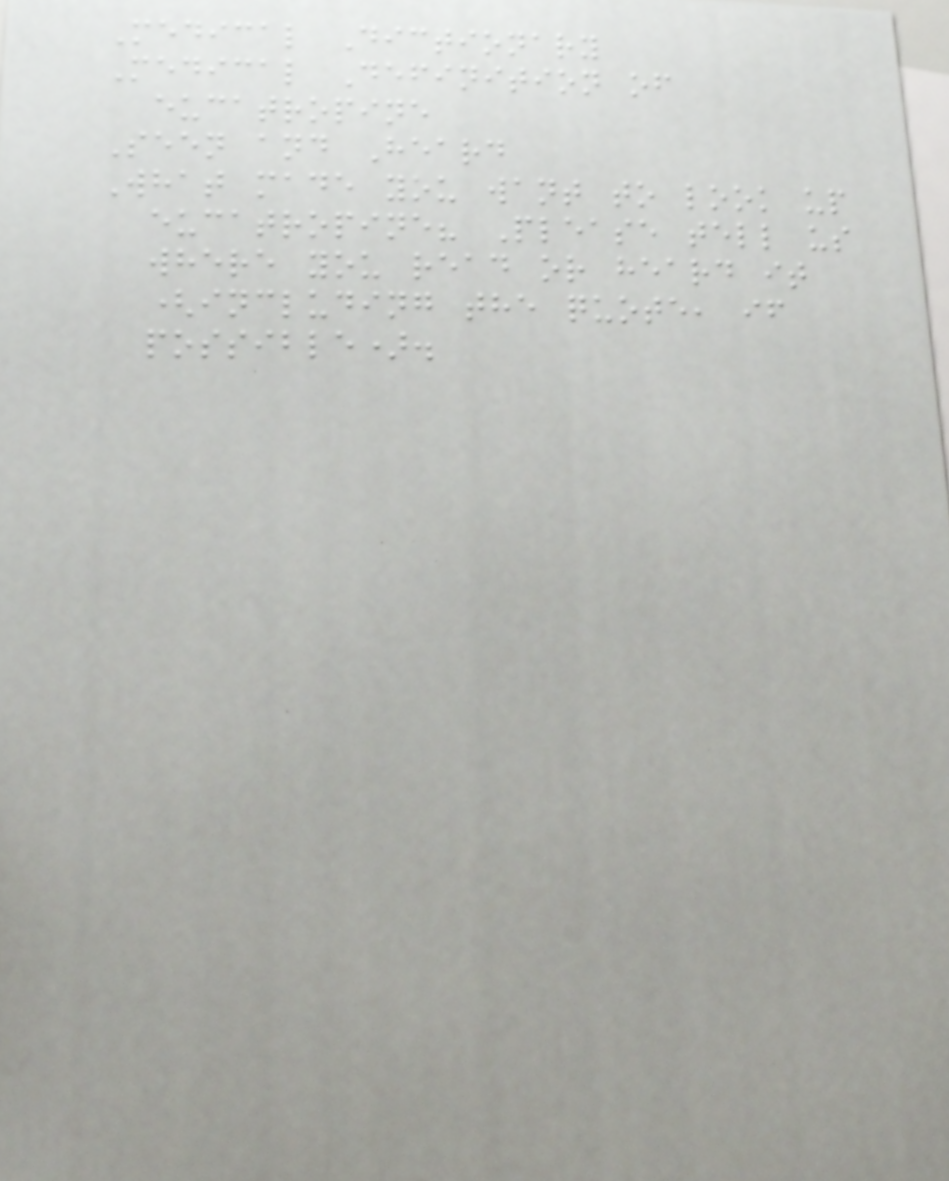Medical Dictionary
Medical Definition of
eucatropine
Seen and Heard
What made you want to look up
eucatropine? Please tell us
where you read or heard it
(including the quote, if
possible).
